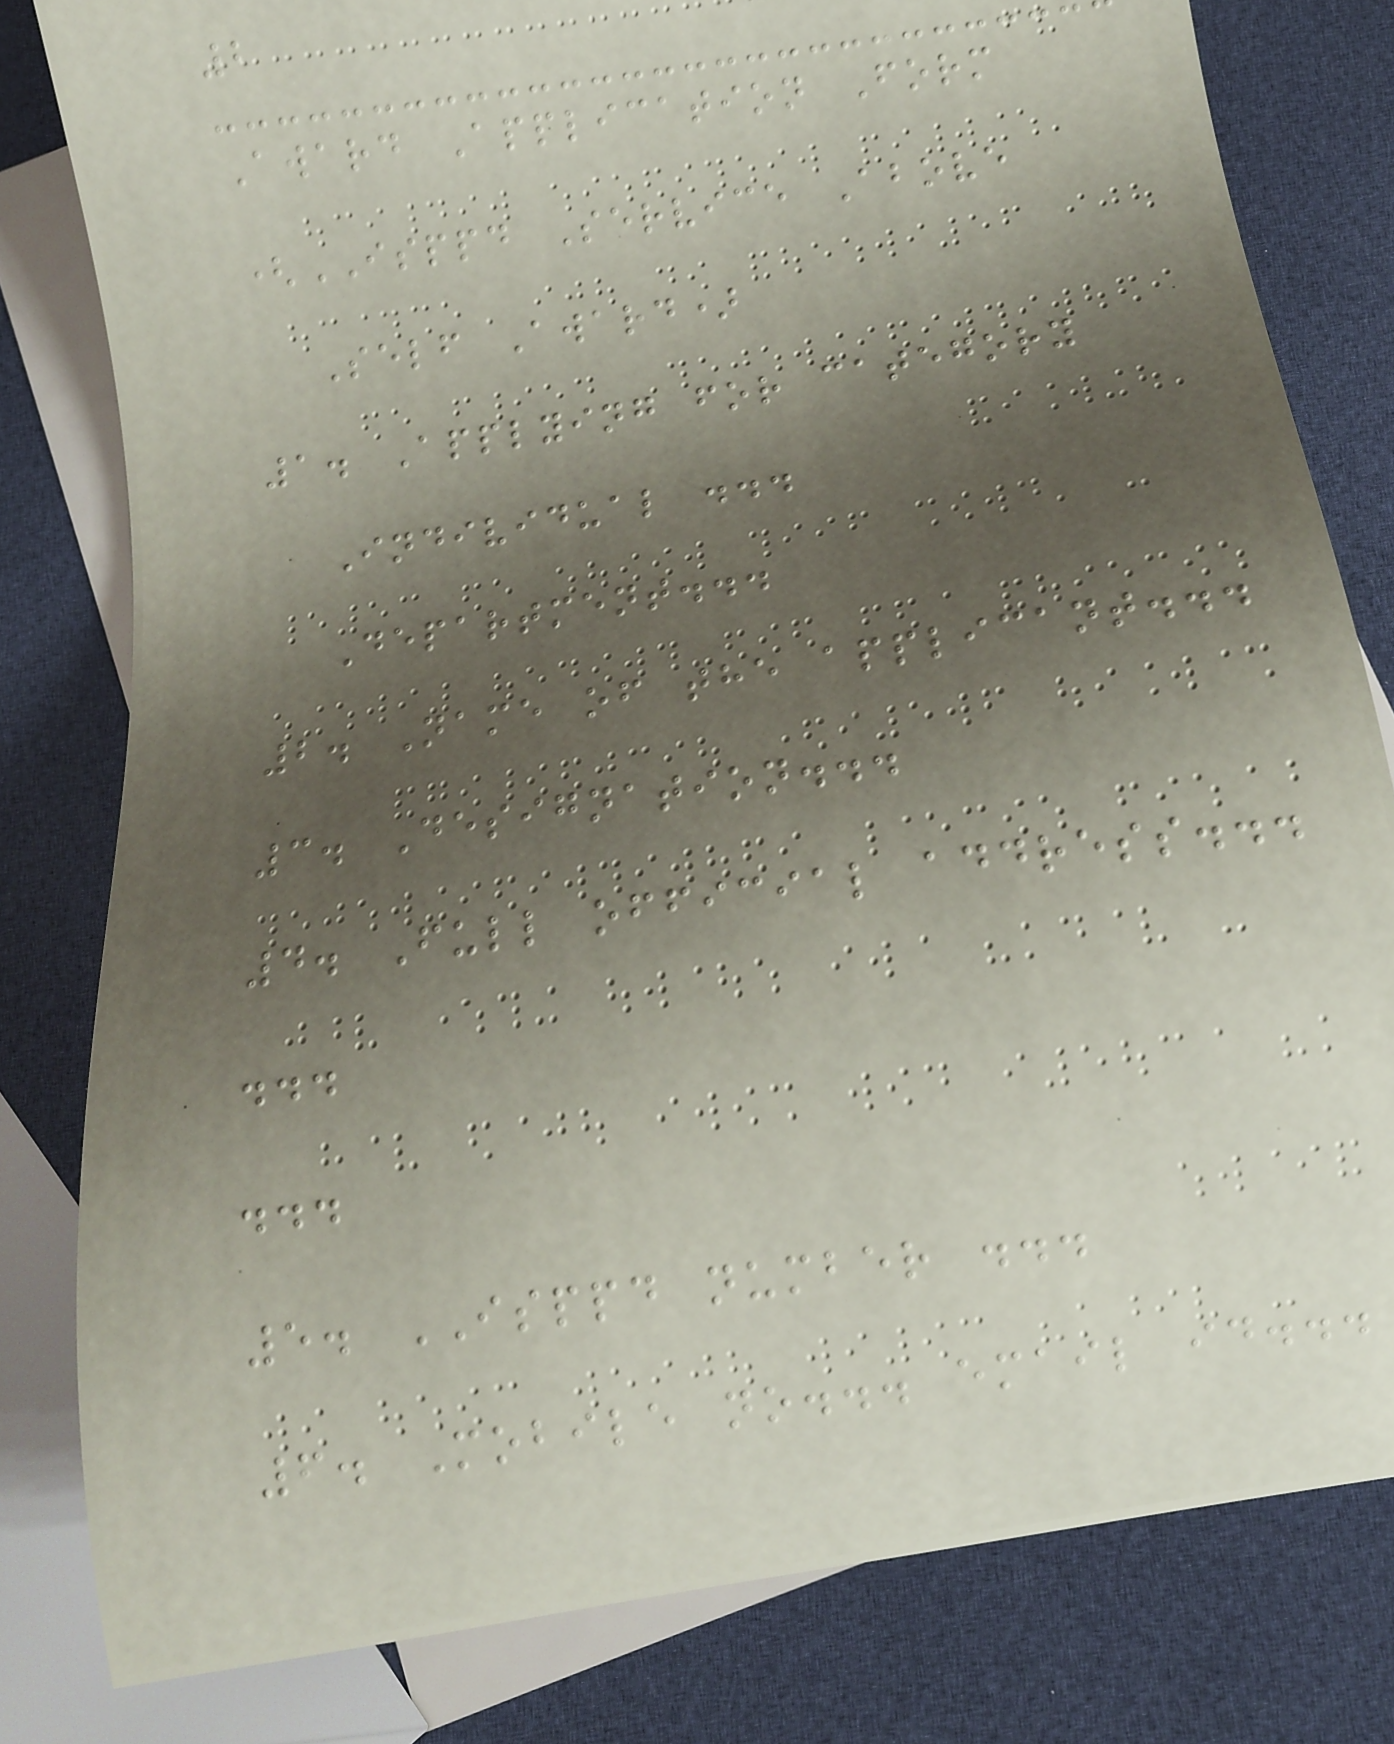2
Award Application Form
(ISPPD Service Above
Self Award)
1. Applying for category
Individual ...
Department...
2. Name of the applicant...
3. Designation...
4. Full official address...
...
...
5. ISPPD number ...
6. Mobile no... email id...
